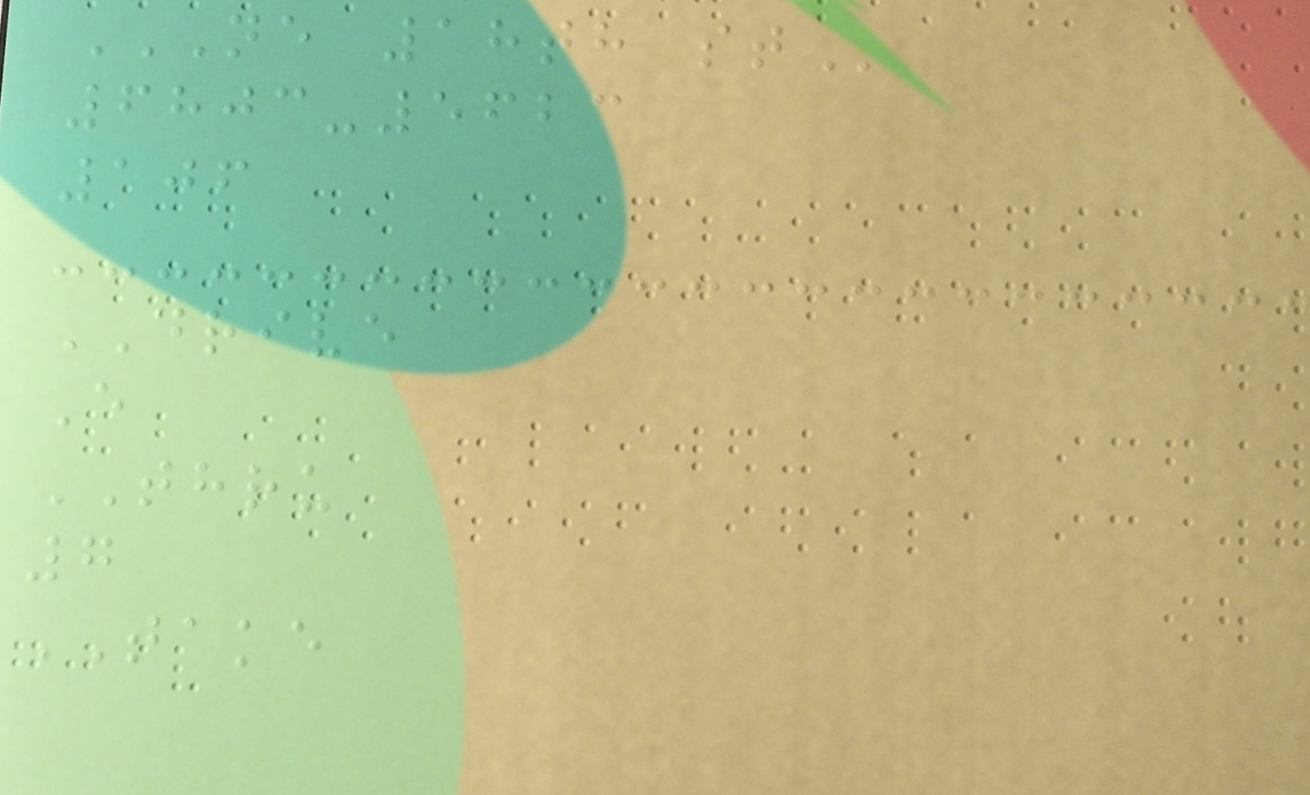NE 18TH ST
6803-5623
106
DRIVE
E
THRU
7
TAKE
